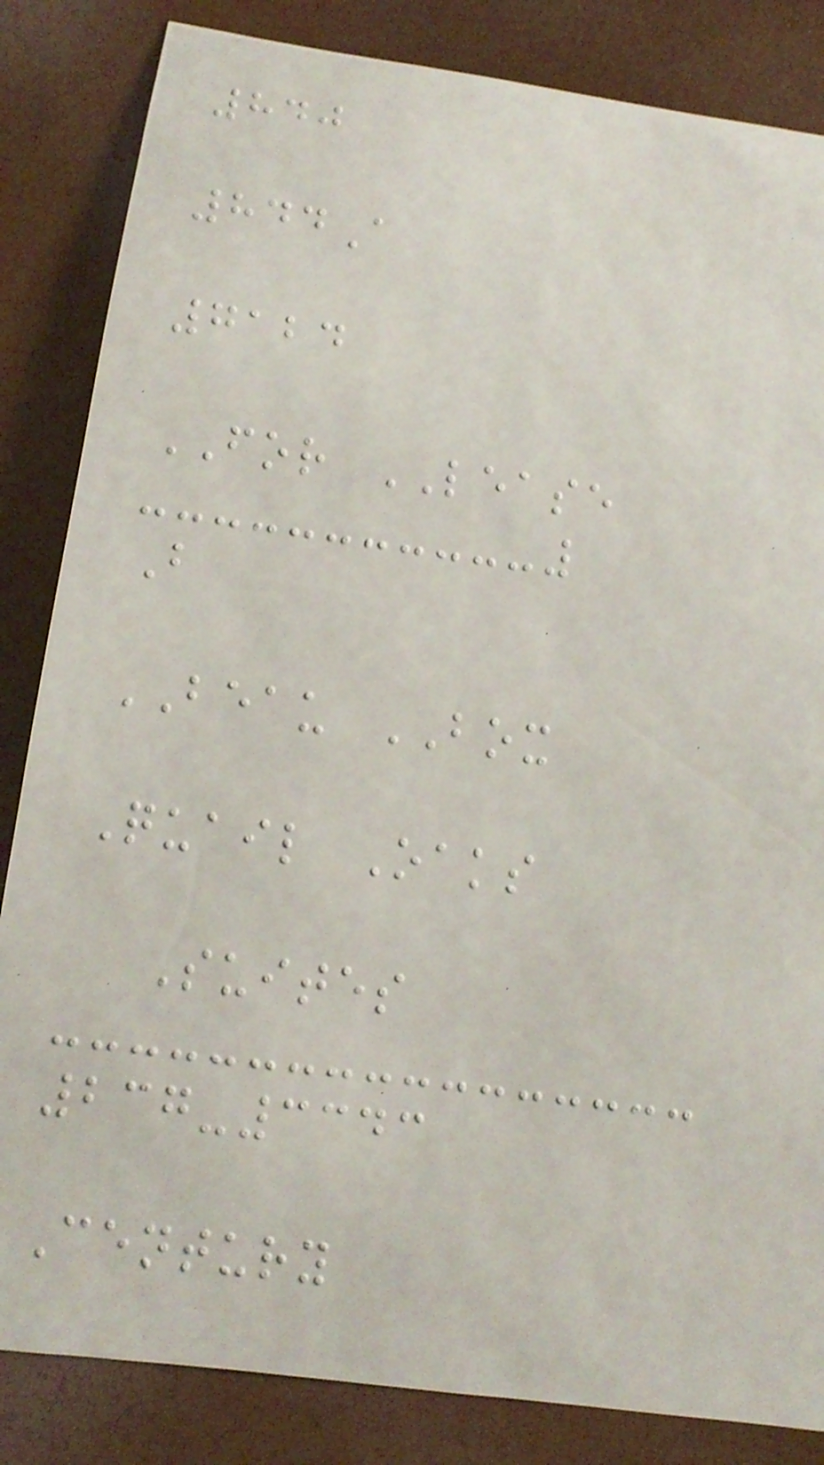840
844A
7124
FOR LEASE
B
BEAU BOX
Quail Oaks
Suites
237-3343
Century
